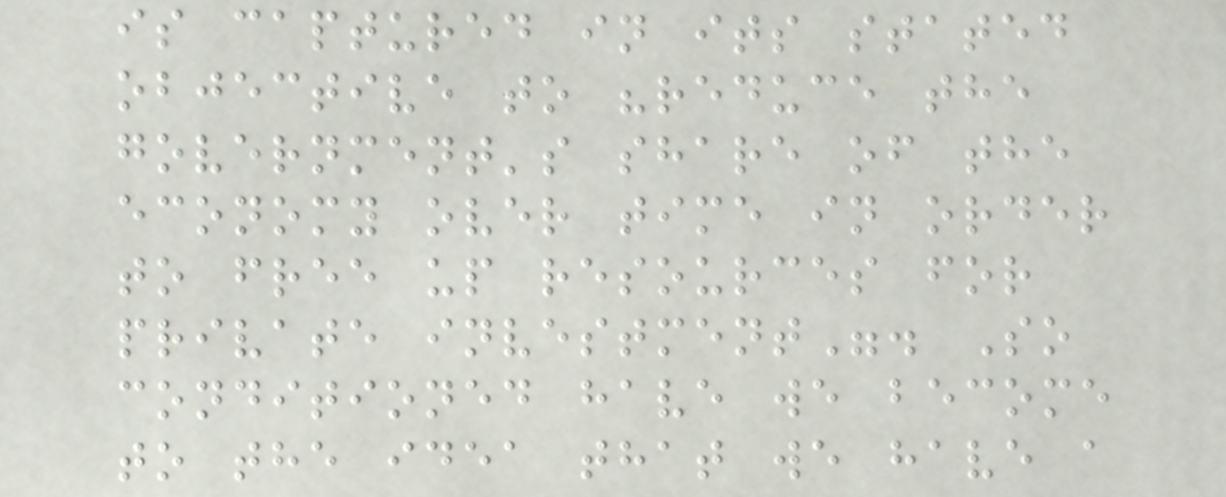is captured in its stated
objective to "reduce the
government's share of the
economy over time in order
to free up resources for
private investment". So
conditioned have we become
to the idea that we have a
